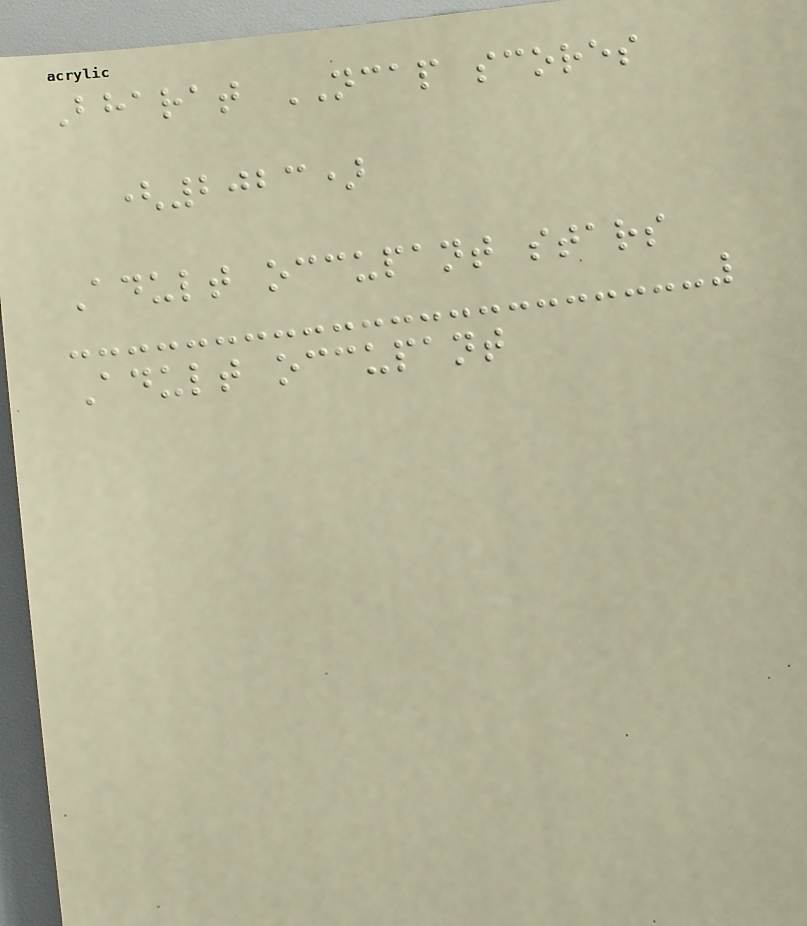Bharat NCAP scores
(2023)
Adult occupant stars
Adult occupant
